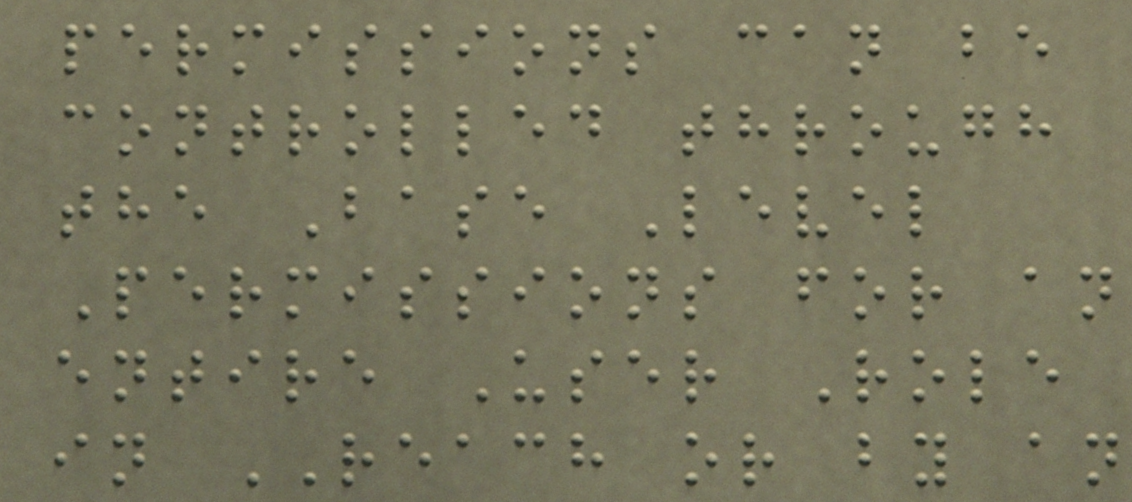permissions can be
controlled through
the Base Level
Permissions for an
entire User Role
in REACH or by an
